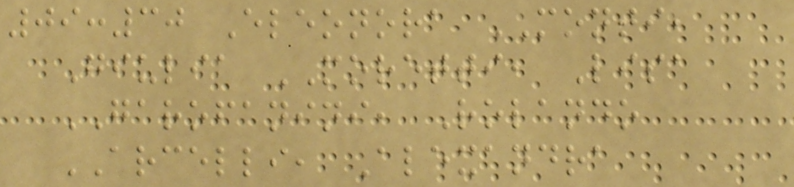09:30 Eleonora MONTI,
Giulia MORETTI, Lisa
GAROFANINI, Rolando
ARCELLI, Alexandra
